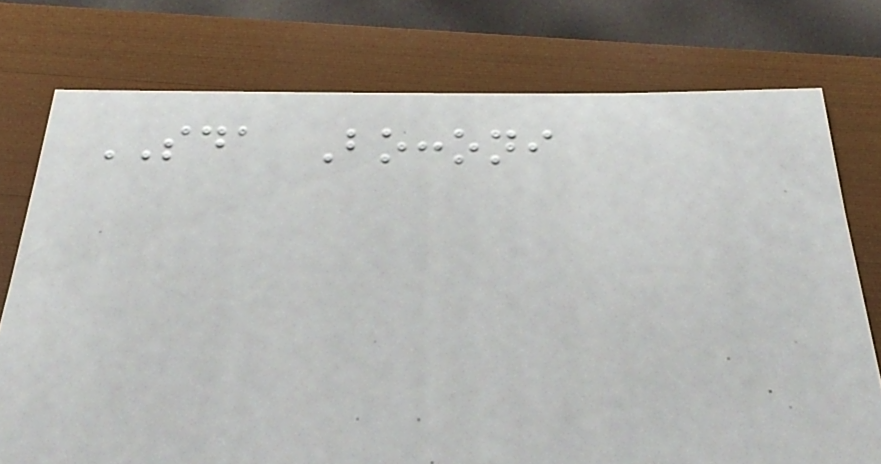SDA Bocconi
